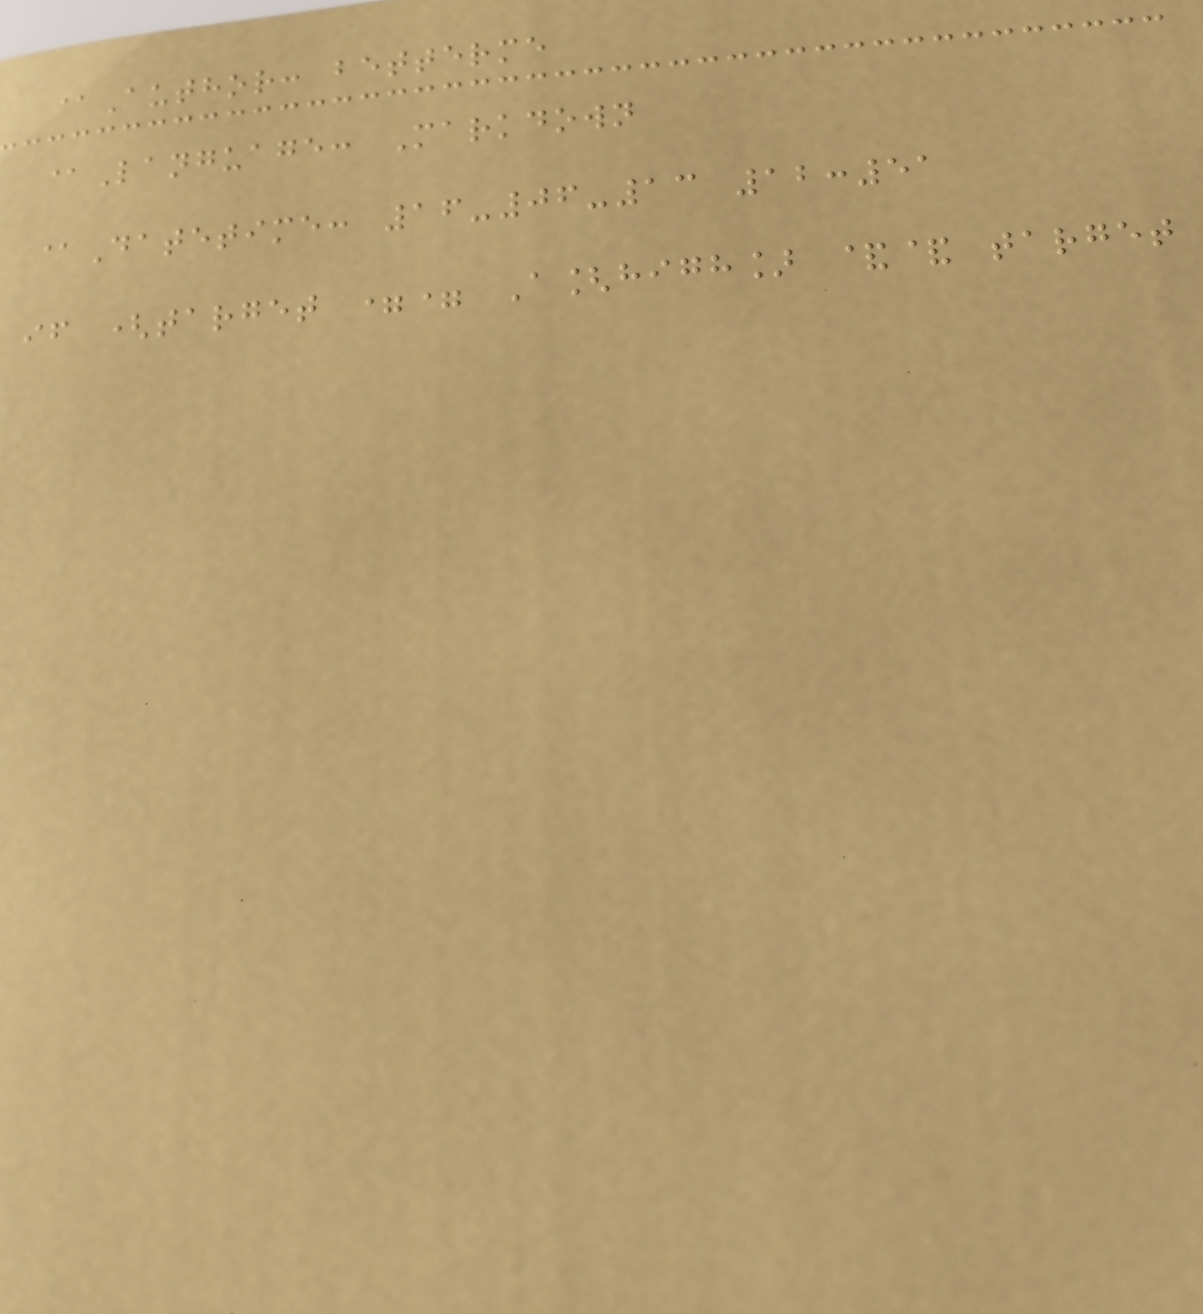@Author: betterme
@Language: Markdown
@Datetime: 16-06-13 12:51
if (target == A[high] && target
